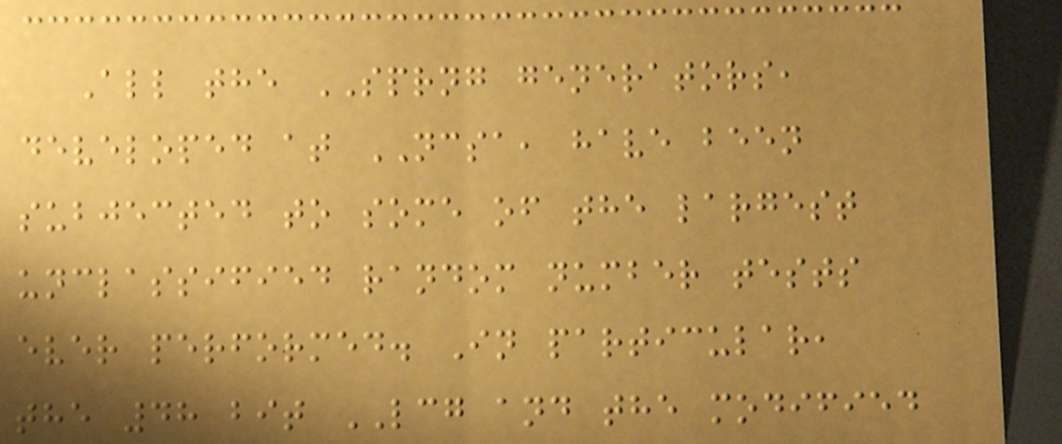All the SPRNG generators,
developed at NCSA, have been
subjected to some of the largest
unclassified random number tests
ever performed. In particular,
the 48 bit LCG and the modified
